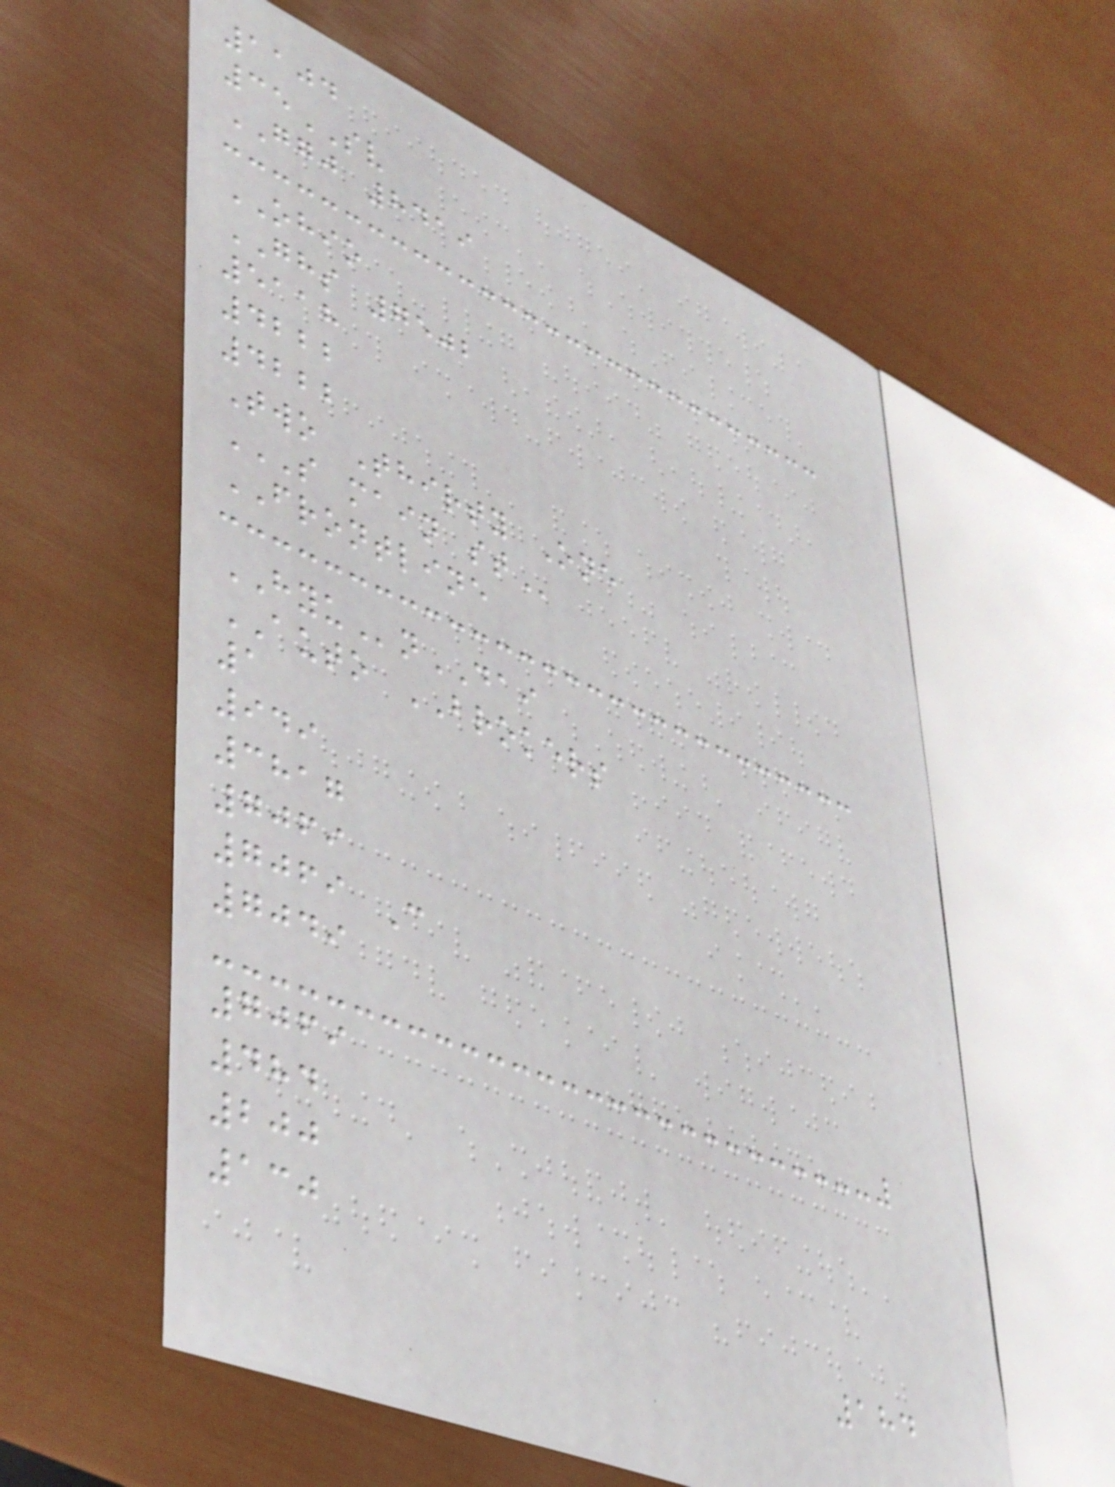1104
35SV
GGJ 8419
OHIO
GHS 7502
5118
4222
4222
Two Thirty One
S MAIN ST
FRONTLINE
HYUnDAI
AUTO BROKERS
1
949
3817
7069
7069 C
7049
7069
484
200
130
184
